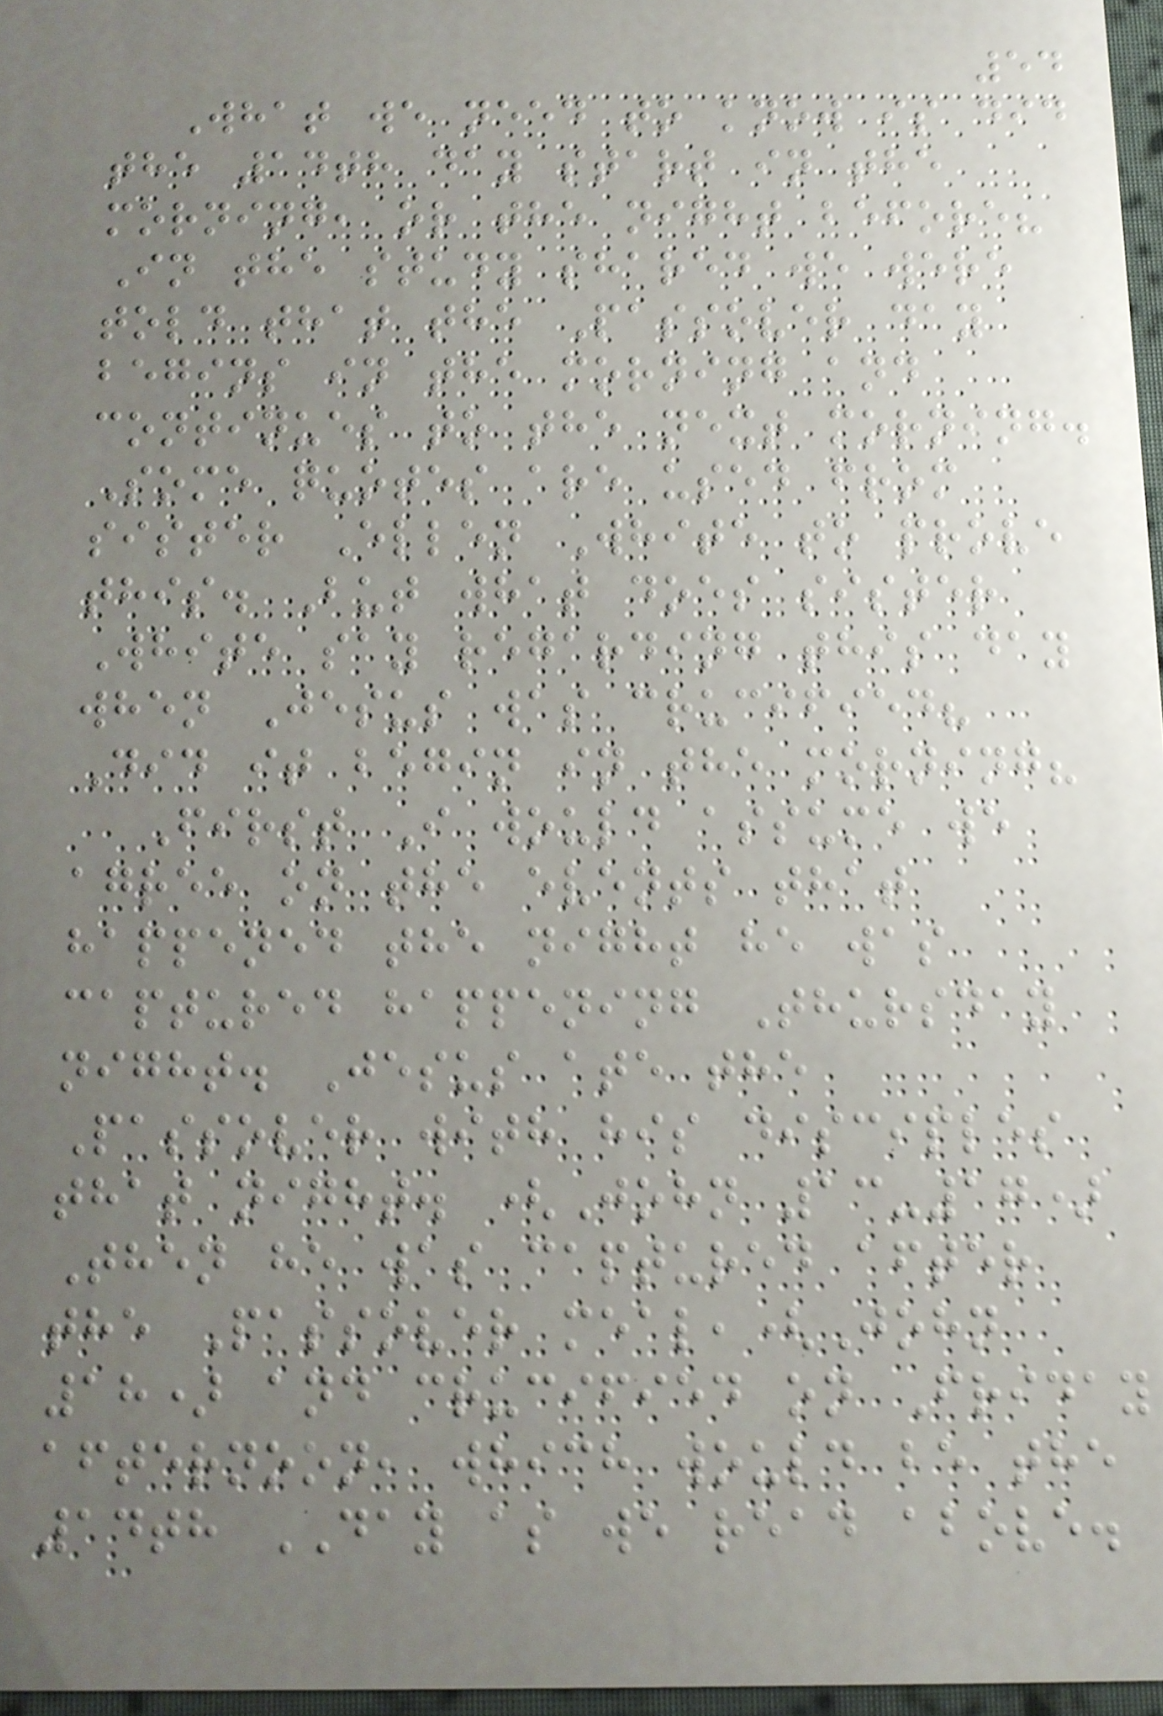54
What we need to know is did
the 14th day start in the
morning, or the night before?
In the study shared we were
told that the Passover day
begins in the morning and
continues to the next morning.
Some quotes are used from
sister Ellen White to prove
this. But what does sister
White say regarding this day
when Jesus was crucified?
Did it begin in the morning?
First I would assume we
agree on the events that
happened the night he was
captured happening Thursday
night. Jesus ate the
Passover with his disciples
that night. (John 13-17)
Then he was captured after
the Passover meal,(John
18) and crucified on Friday
afternoon, which would be the
14th DAY as we read above.
